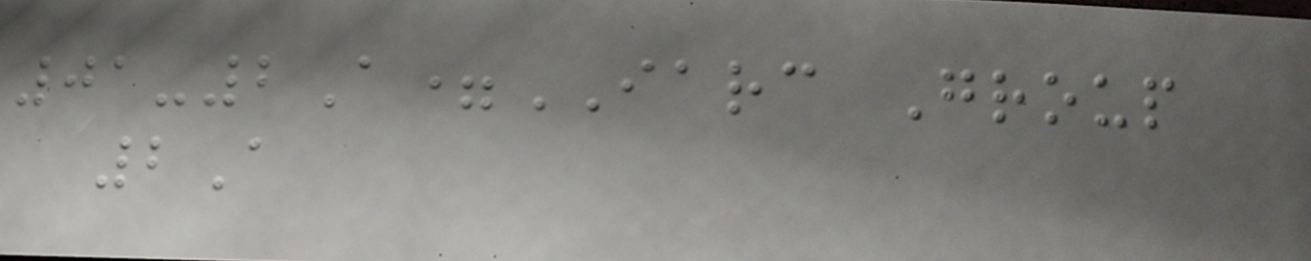01-2A=IARC Group
2A
